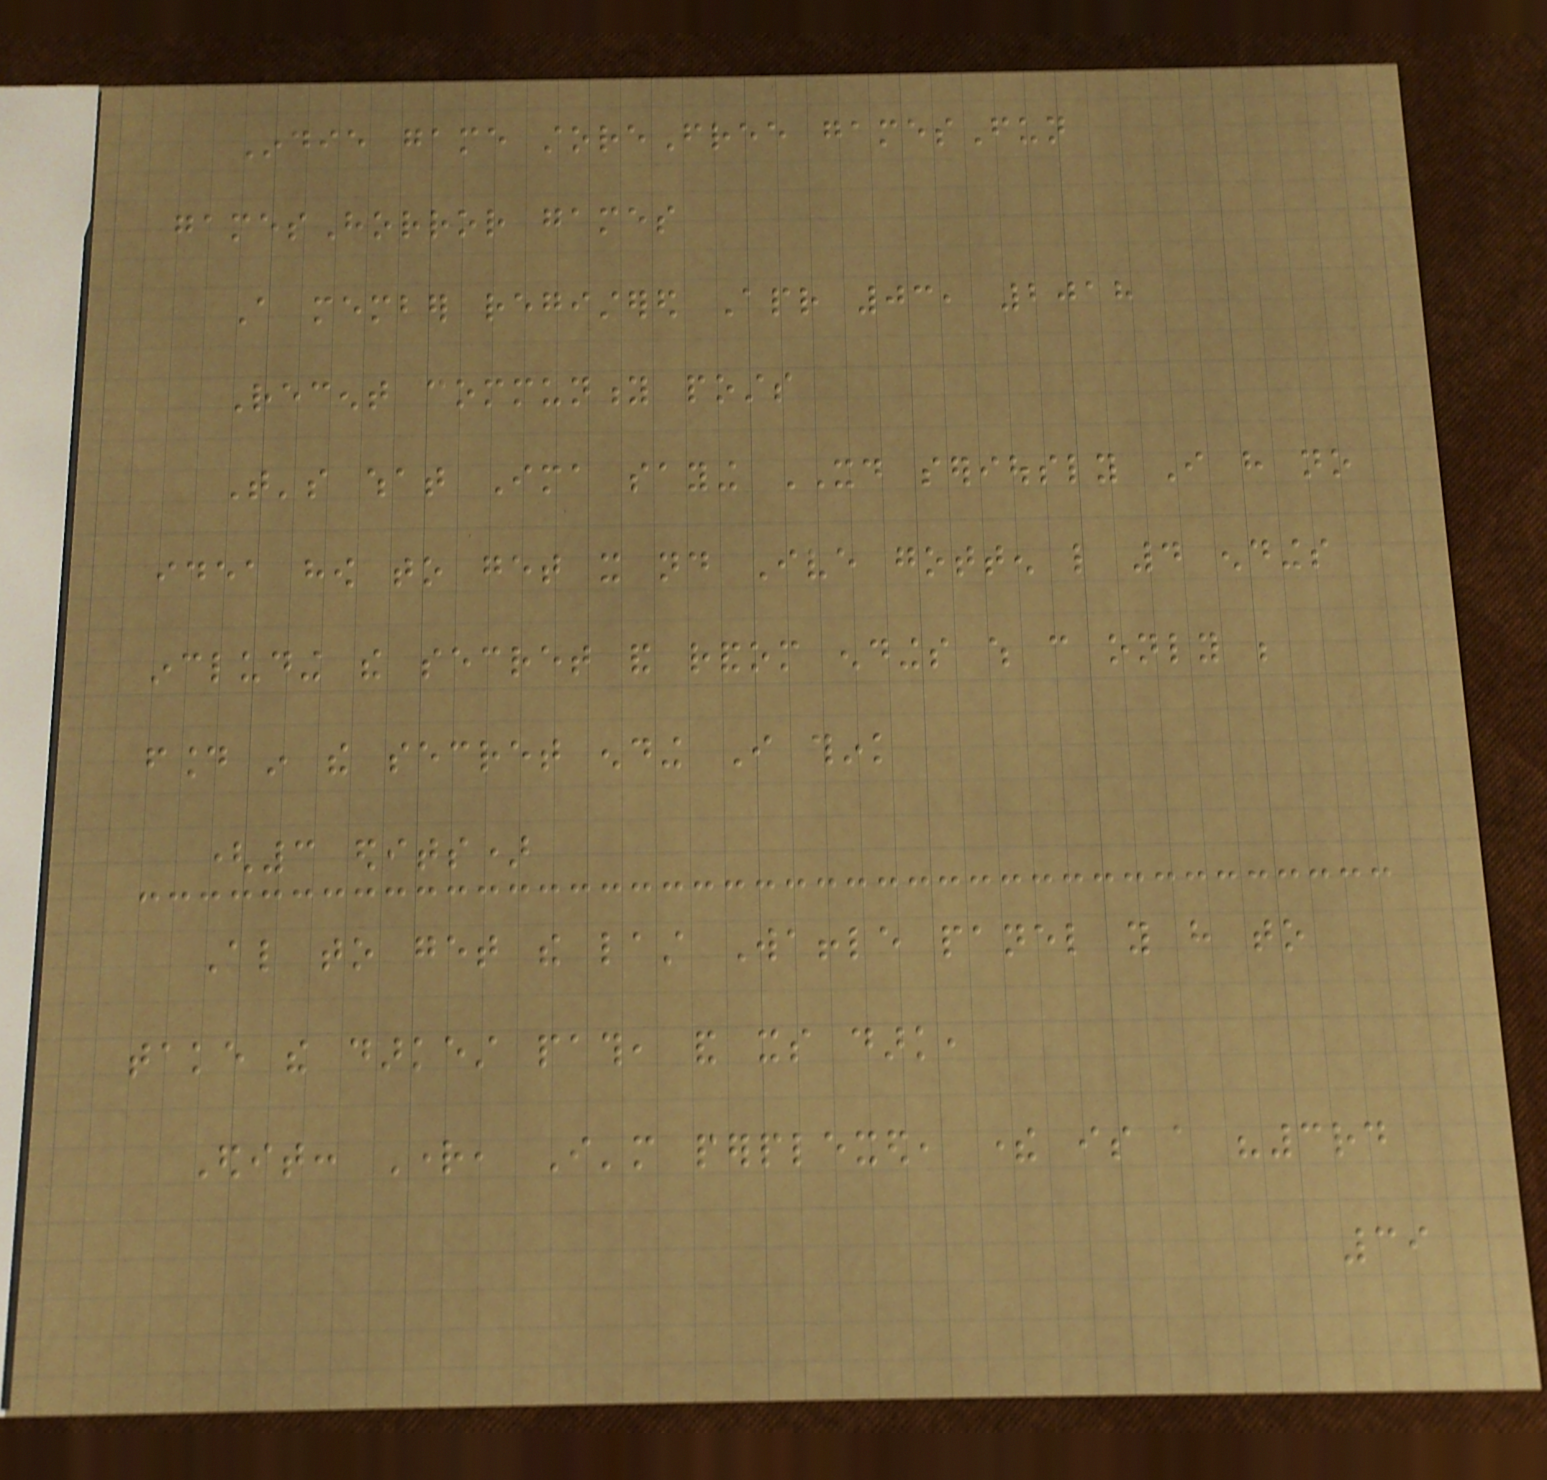Indie game storeFree gamesFun
gamesHorror games
A member registered Apr 03, 2018
Recent community posts
That's what Ima saying XD seriously I have no
idea how to get it nd Ive gotten like 4 endings
including the secret and random endings which can only be
found in the secret ending I think
(3 edits)
Also to get the last Waffle panel you have to
take the darkest path, and its dark,
Edit: Right, I'm perplexed, there is a "3rd
39
